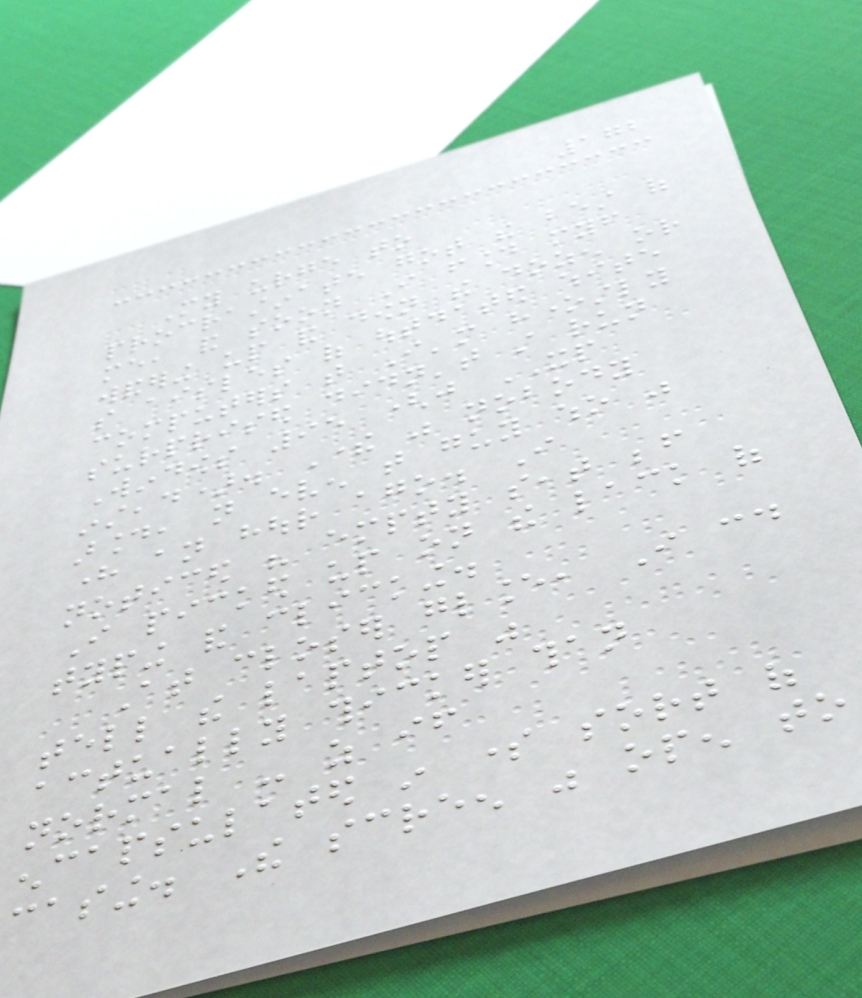172
My urge to
procrastinate got the best of
me, and soon I found myself
wandering up and down the dozen or
so aisles of outdated white
computers that I'm honestly
surprised didn't still run
Windows 95 (just XP
instead). There was nobody
around, not even that guy who was
here an hour ago. I
noticed his empty seat before
I picked up on the lack of
typing and clicking.
At closer glance, I could
tell the laptop was
actually thicker than
normal - as if
encapsulated in some sort of
casing. The screen was open to
